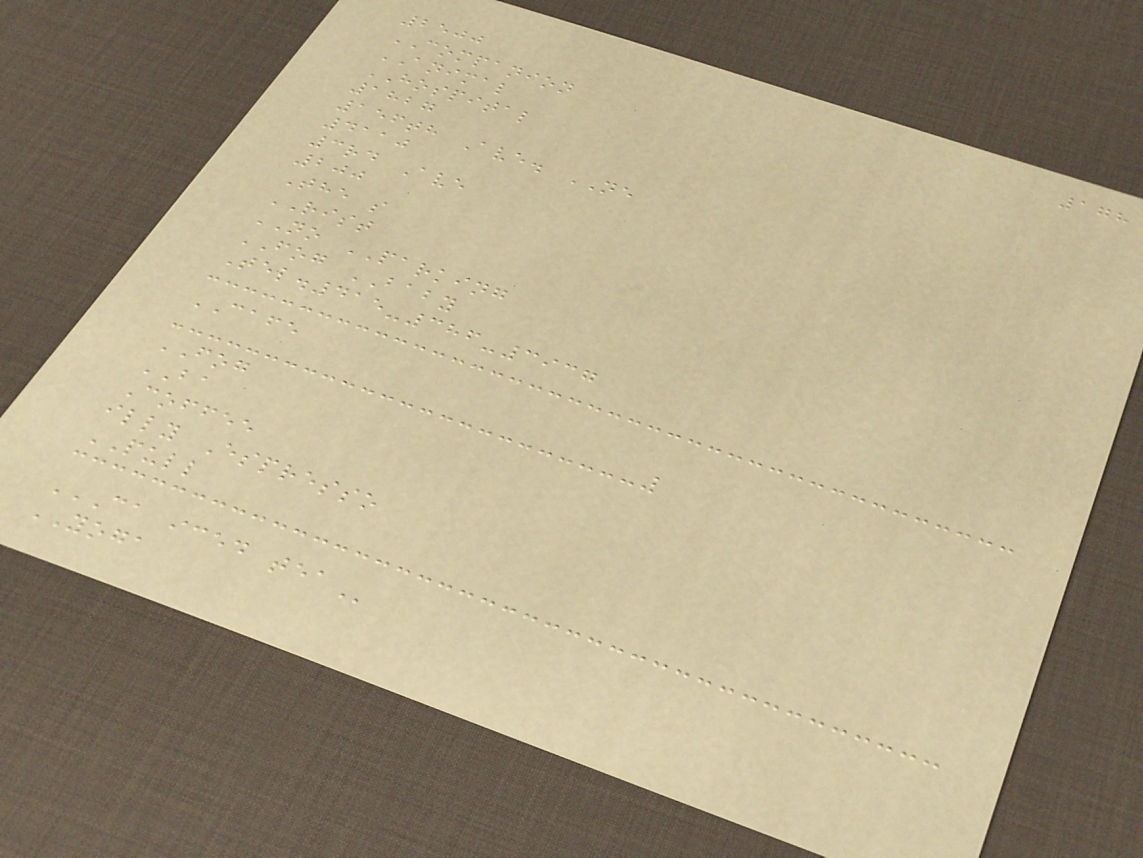178
2500
COMPANION
ANIMAL
HOSPITAL
1827
156th Ave. NE
4110
3rd Ave
200
The s
RIST
NO PARKING
FOG BABY
Tel.415-386-3937
CAFE
FOG
BA
Coffee
illy Espresso
PULL
CA ICED TEA
YOGA
